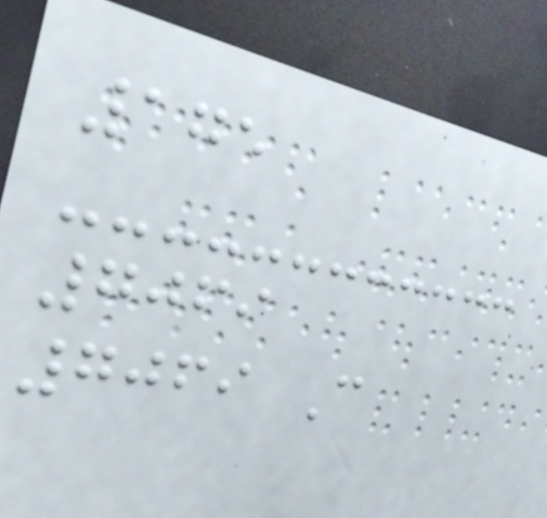175
7069
7069 C
